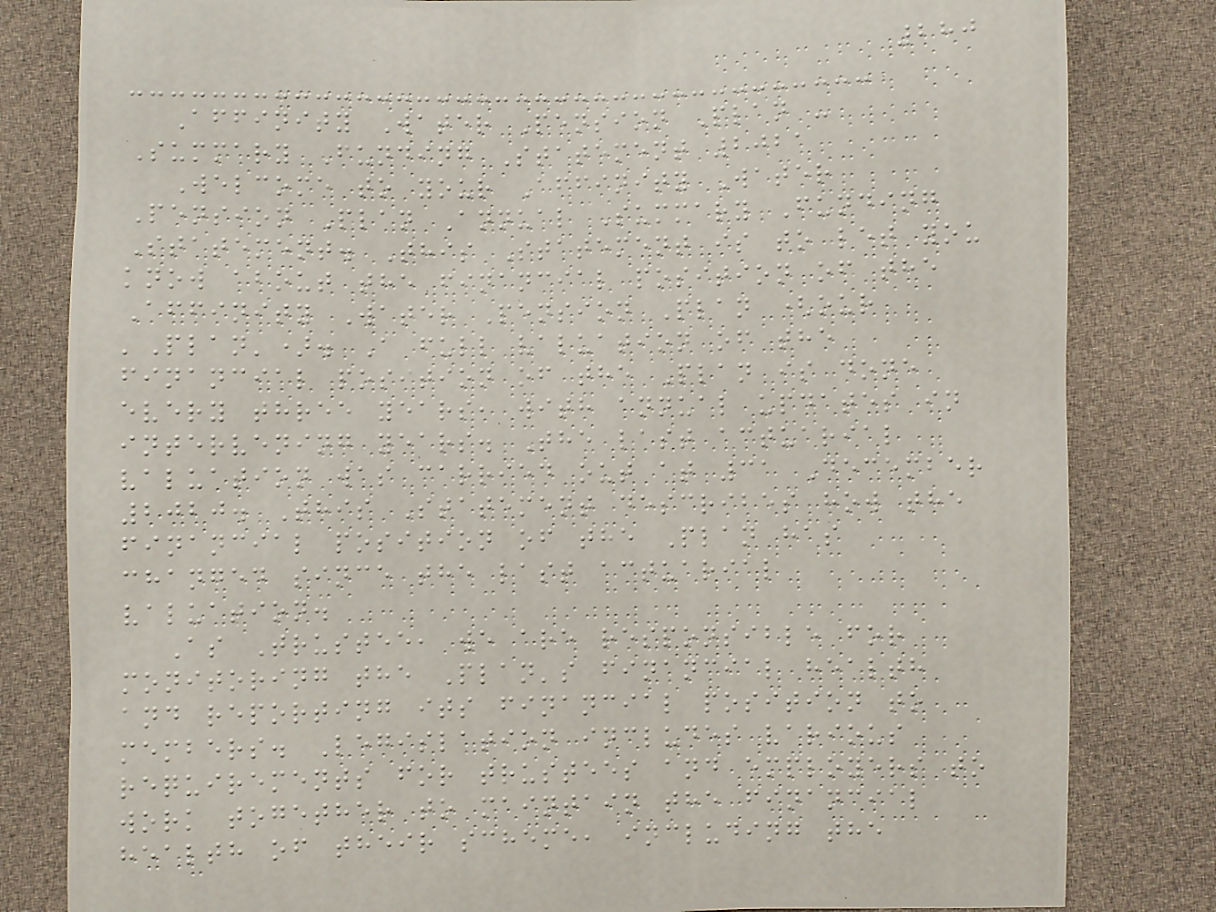280
Affinity Water Pension Plan -
Summary Funding Statement 2021
Welcome to your Affinity Water
Pension Plan Annual Summary Funding
Statement. This Statement is to let you
know about the financial position of the
Affinity Water Pension Plan (our
'Plan'). A full valuation of the
financial position of the Plan is done
every three years, with annual updates in
intervening years. The last actuarial
valuation was carried out at 31 December
2020. This Statement describes how the
financial position of the Plan has
changed since the last actuarial
valuation.
As Trustee, we are responsible for
monitoring the Plan's financial health
and reporting its financial position to
members. Legislation includes various
requirements for trustees and employers to
work together to maintain the financial
health of their scheme, including the
